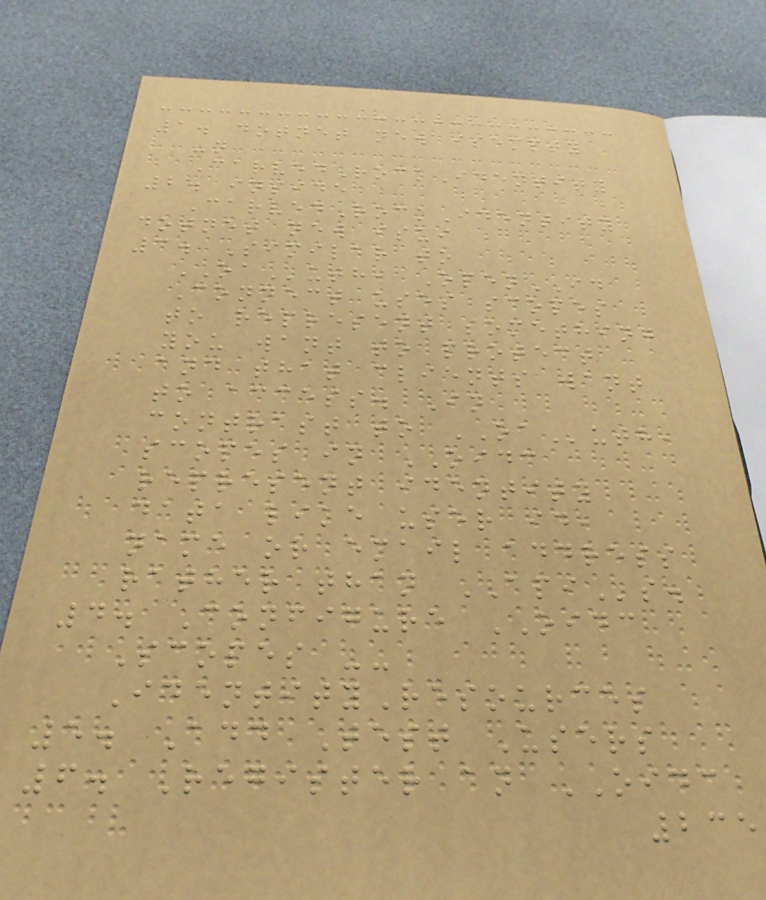1. dotnet new isempty
-n
CarvedRockIdentity
2. inside
CarvedRockIdentity
dotnet new isui
3. Similar to
OAuth, OpenID
Connect uses scopes
to represent something
you want to protect
and that clients want
to access. In
contrast to OAuth,
scopes in OIDC
represent identity
data like user id,
name or email address
rather than APIs.
4. Configure OIDC
Scopes --
IdentityResources
5. Add Test Users
6. Register an OIDC
235
